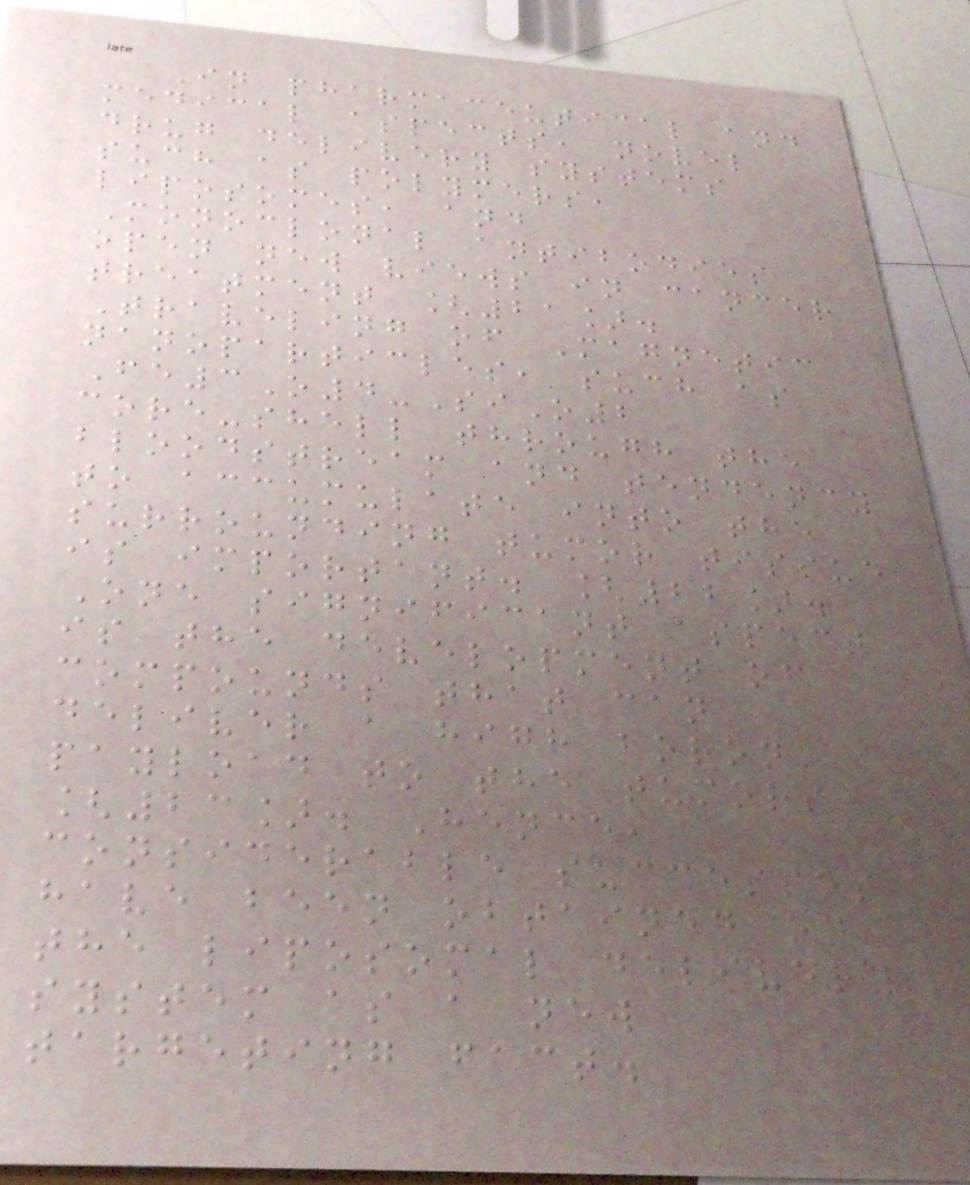In pharmaceutical and
medical aspects, novel
drug delivery systems
such as polymers,
liposomes, and
Monoclonal antibodies
open new views in cancer
treatment [21].
Traveling of Magnetic
nanoparticles, such as
Fe3O4-SiO2
core-shell through the
bloodstream and tendency
to accumulate into the
surrounding tumor tissue
is important. [22].
One significant aspect
is the development of
compounds that can
deliver a high boron
payload to the tumors
[23]. Hence,
considerable successes
have been obtained on
the liposomal delivery
system as a new
targeting fact.
